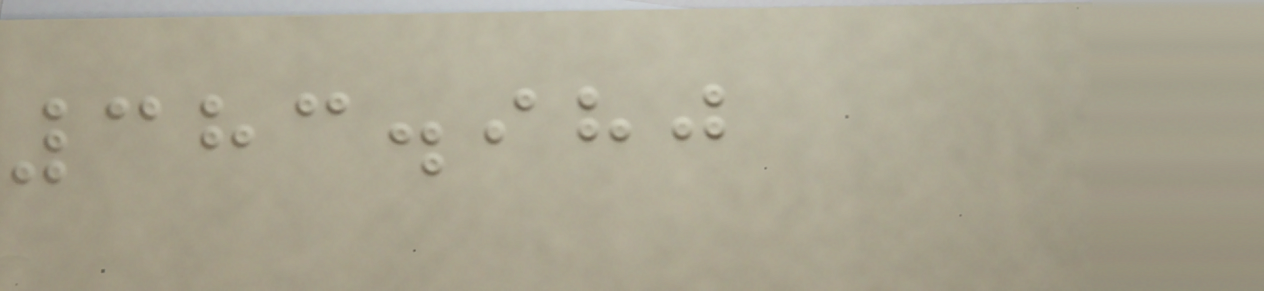383.980
